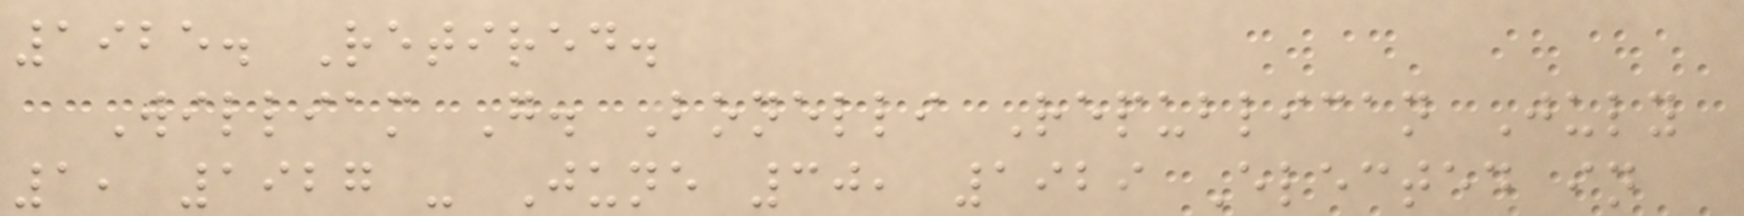1925. Retired.
William G. Bonelli Republican July
1, 1927 - June 30, 1929 Elected in
